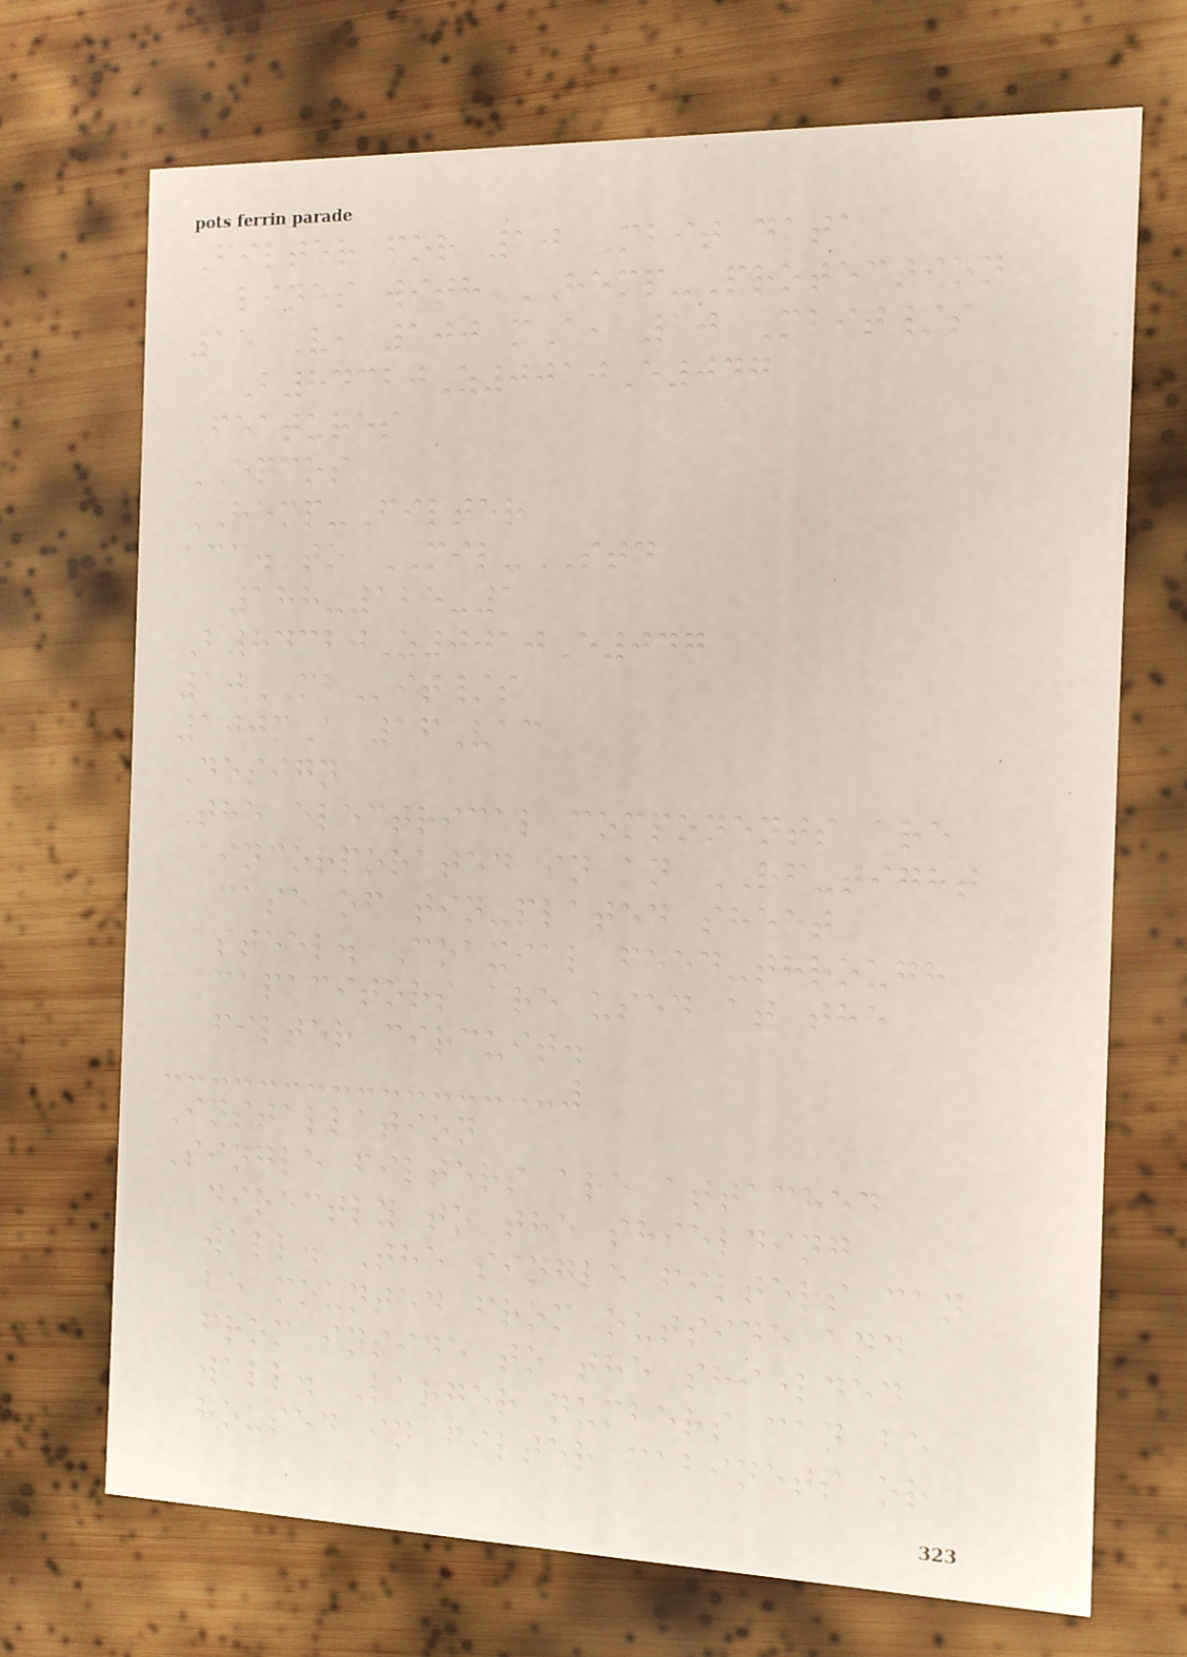Filter for 10 Mbit data
lines with HEMP-Protection
15 V, 100 mA, 10 Mbit/s
B84320Z0010E047
Features
EPCOS
HEMP-Filter
acc. to MIL-STD
188-125-1
B84320Z0010E047
10MBit/s
100mA 16Vac
Design
The electrical components are
incorporated in an RF-tight
case of tin-plated sheet
steel. Coaxial feed-through
capacitors are used at the
filter circuit.
Installation
Single filters are attached
directly to the shielding
wall. The single filters can
be mounted from outside and
from inside to the shielded
wall. Larger numbers can be
housed in filter cabinets or
